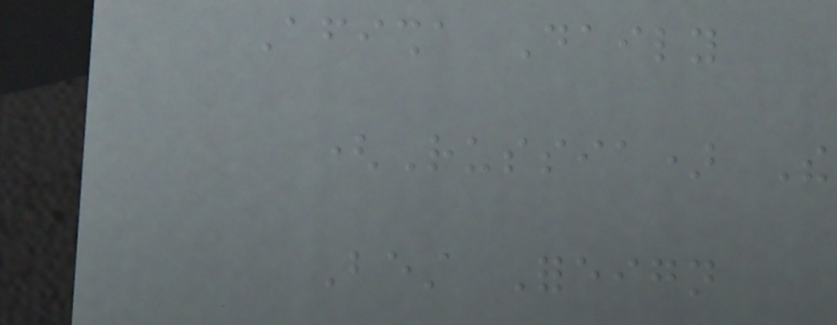Afisha Daily
(Russia) The
Best Foreign
